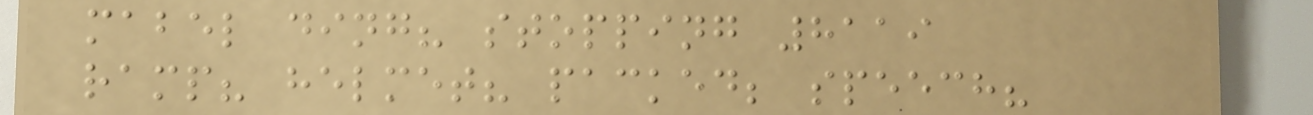mabel ding? stopping 8119
ramp? helmet? packed; speech?
